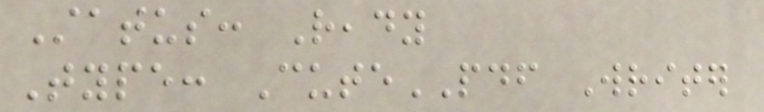Status: Ready
Type: CutePDF Writer
